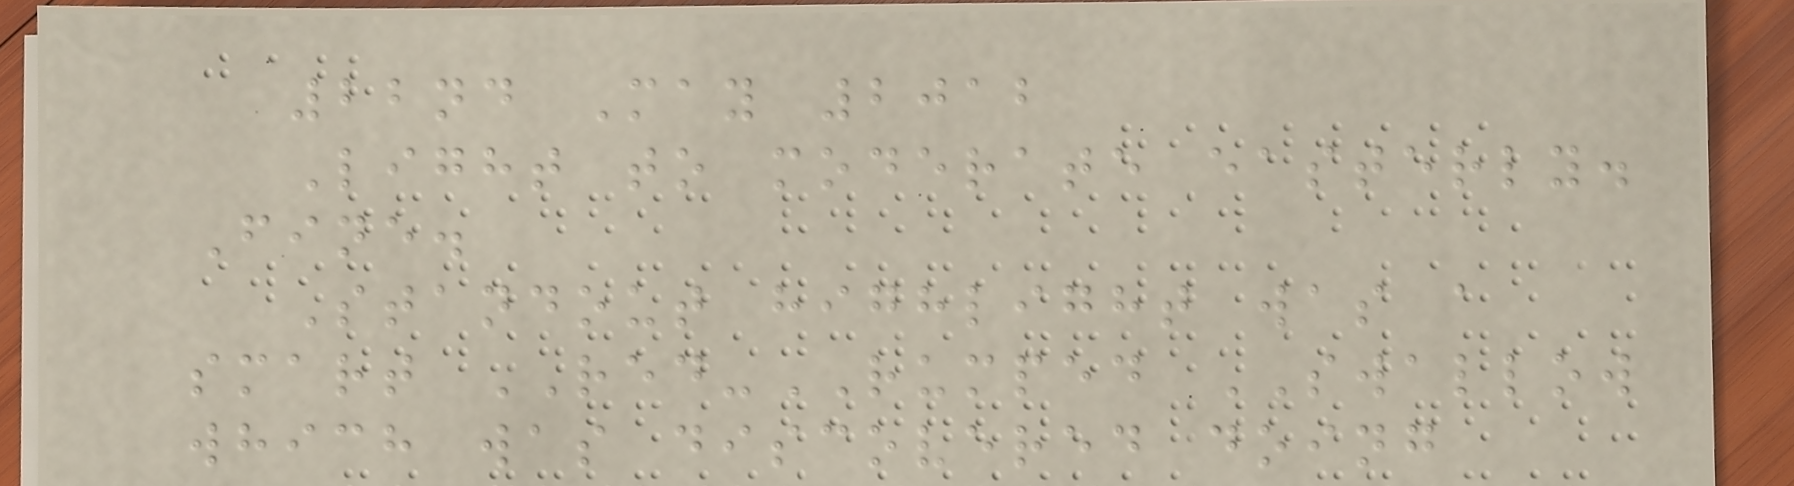22nd May 2012
Light to moderate easterly.
Fine.
Standout highlight was a
smart RED-RUMPED SWALLOW
which was discovered doing
